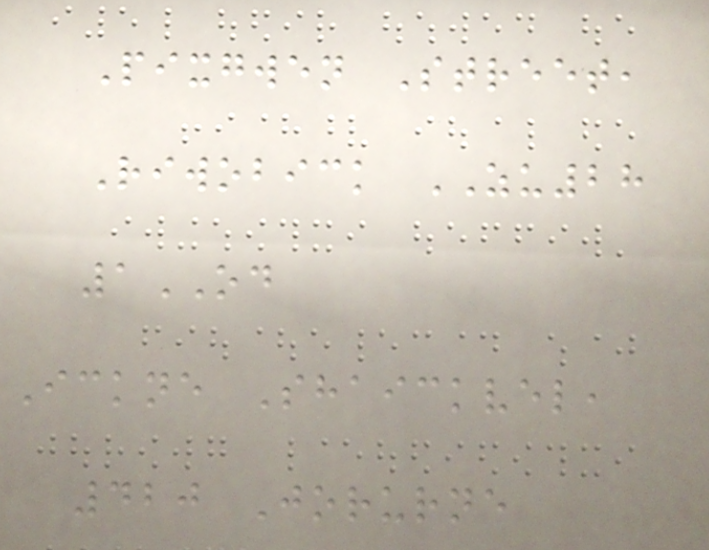Pixgwen Street,
Riwobick ZU28
1OD
Ickne Shaickvel,
420 Jorurne
